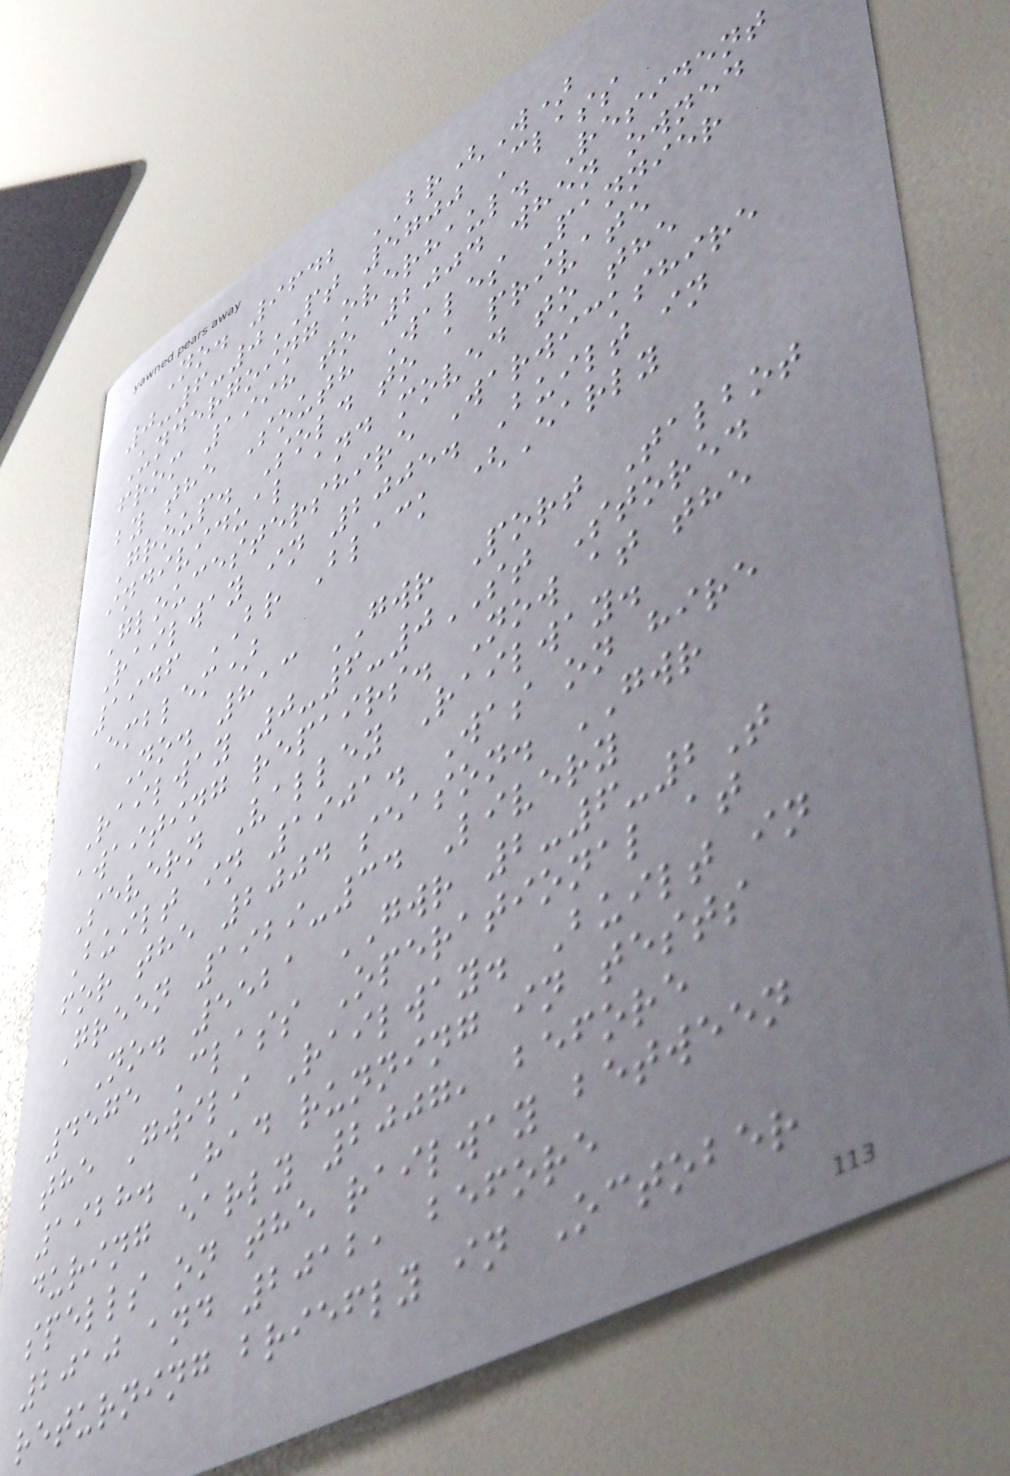No. 9642 BR(W)
0-6-0PT 5700 Class
Undergoing overhaul. Resident
from 1998 to 2004 when owned
by the South Wales Pannier
Group. Sold to a private
individual and moved to the
Gloucestershire Warwickshire
Railway in 2005. Built in
1946 BR Black (Early
Emblem)
No. 813 GWR Port Talbot
Railway 0-6-0ST Stored
awaiting repairs. Now at the
Severn Valley Railway.
Built in 1901. Was on hire
for the 2004 season. GWR
Green 1929-34 Livery
No. 5521 GWR 2-6-2T
4575 Class Operational at
the Gwili Railway. Built in
1928. Had running in tests
during early 2007, before
spells on the railway between
2010 and 2012, before
returning briefly in October
